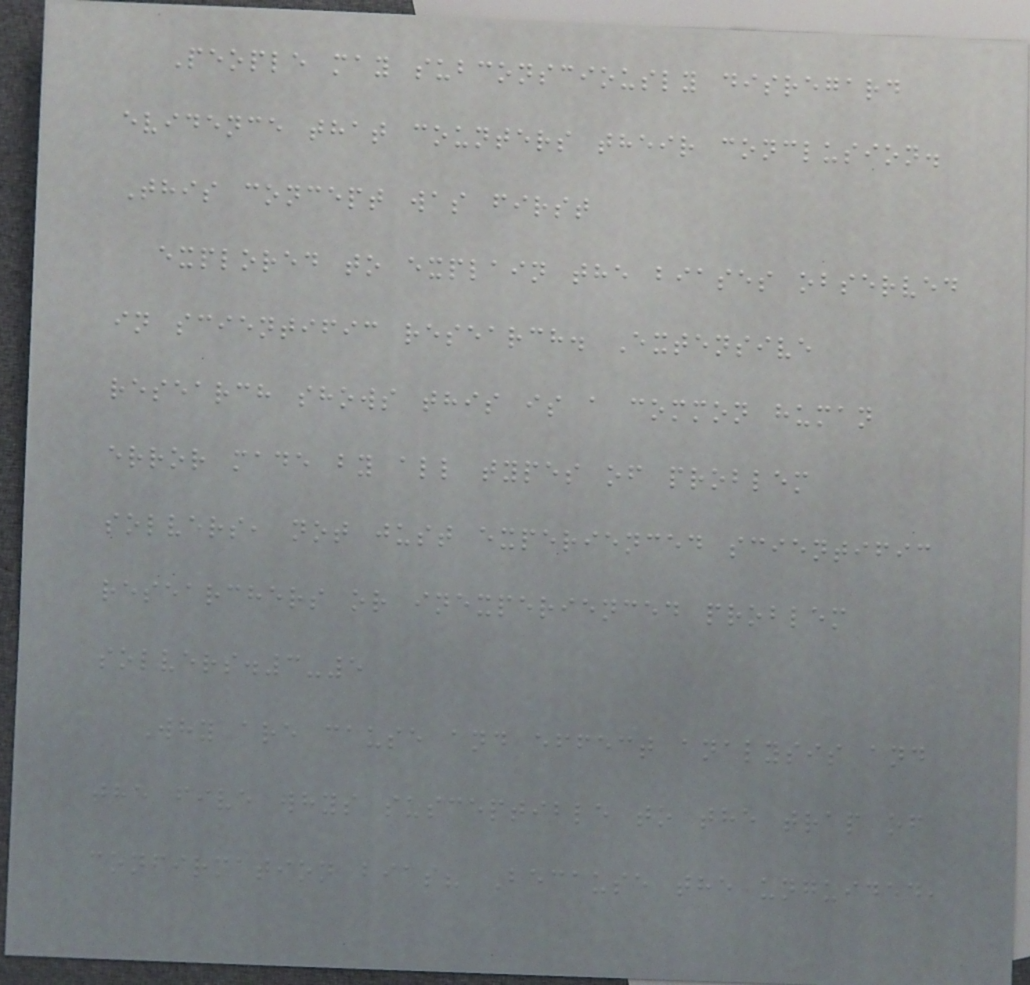People may subconsciously disregard
evidence that counters their conclusion.
This concept was first
explored to explain the biases observed
in scientific research. Extensive
research shows this is a common human
error made by all types of problem
solvers, not just experienced scientific
researchers or inexperienced problem
solvers.3-5
Why are cause and effect analysis and
the five whys susceptible to the trap of
confirmation bias? Because the unguided,
